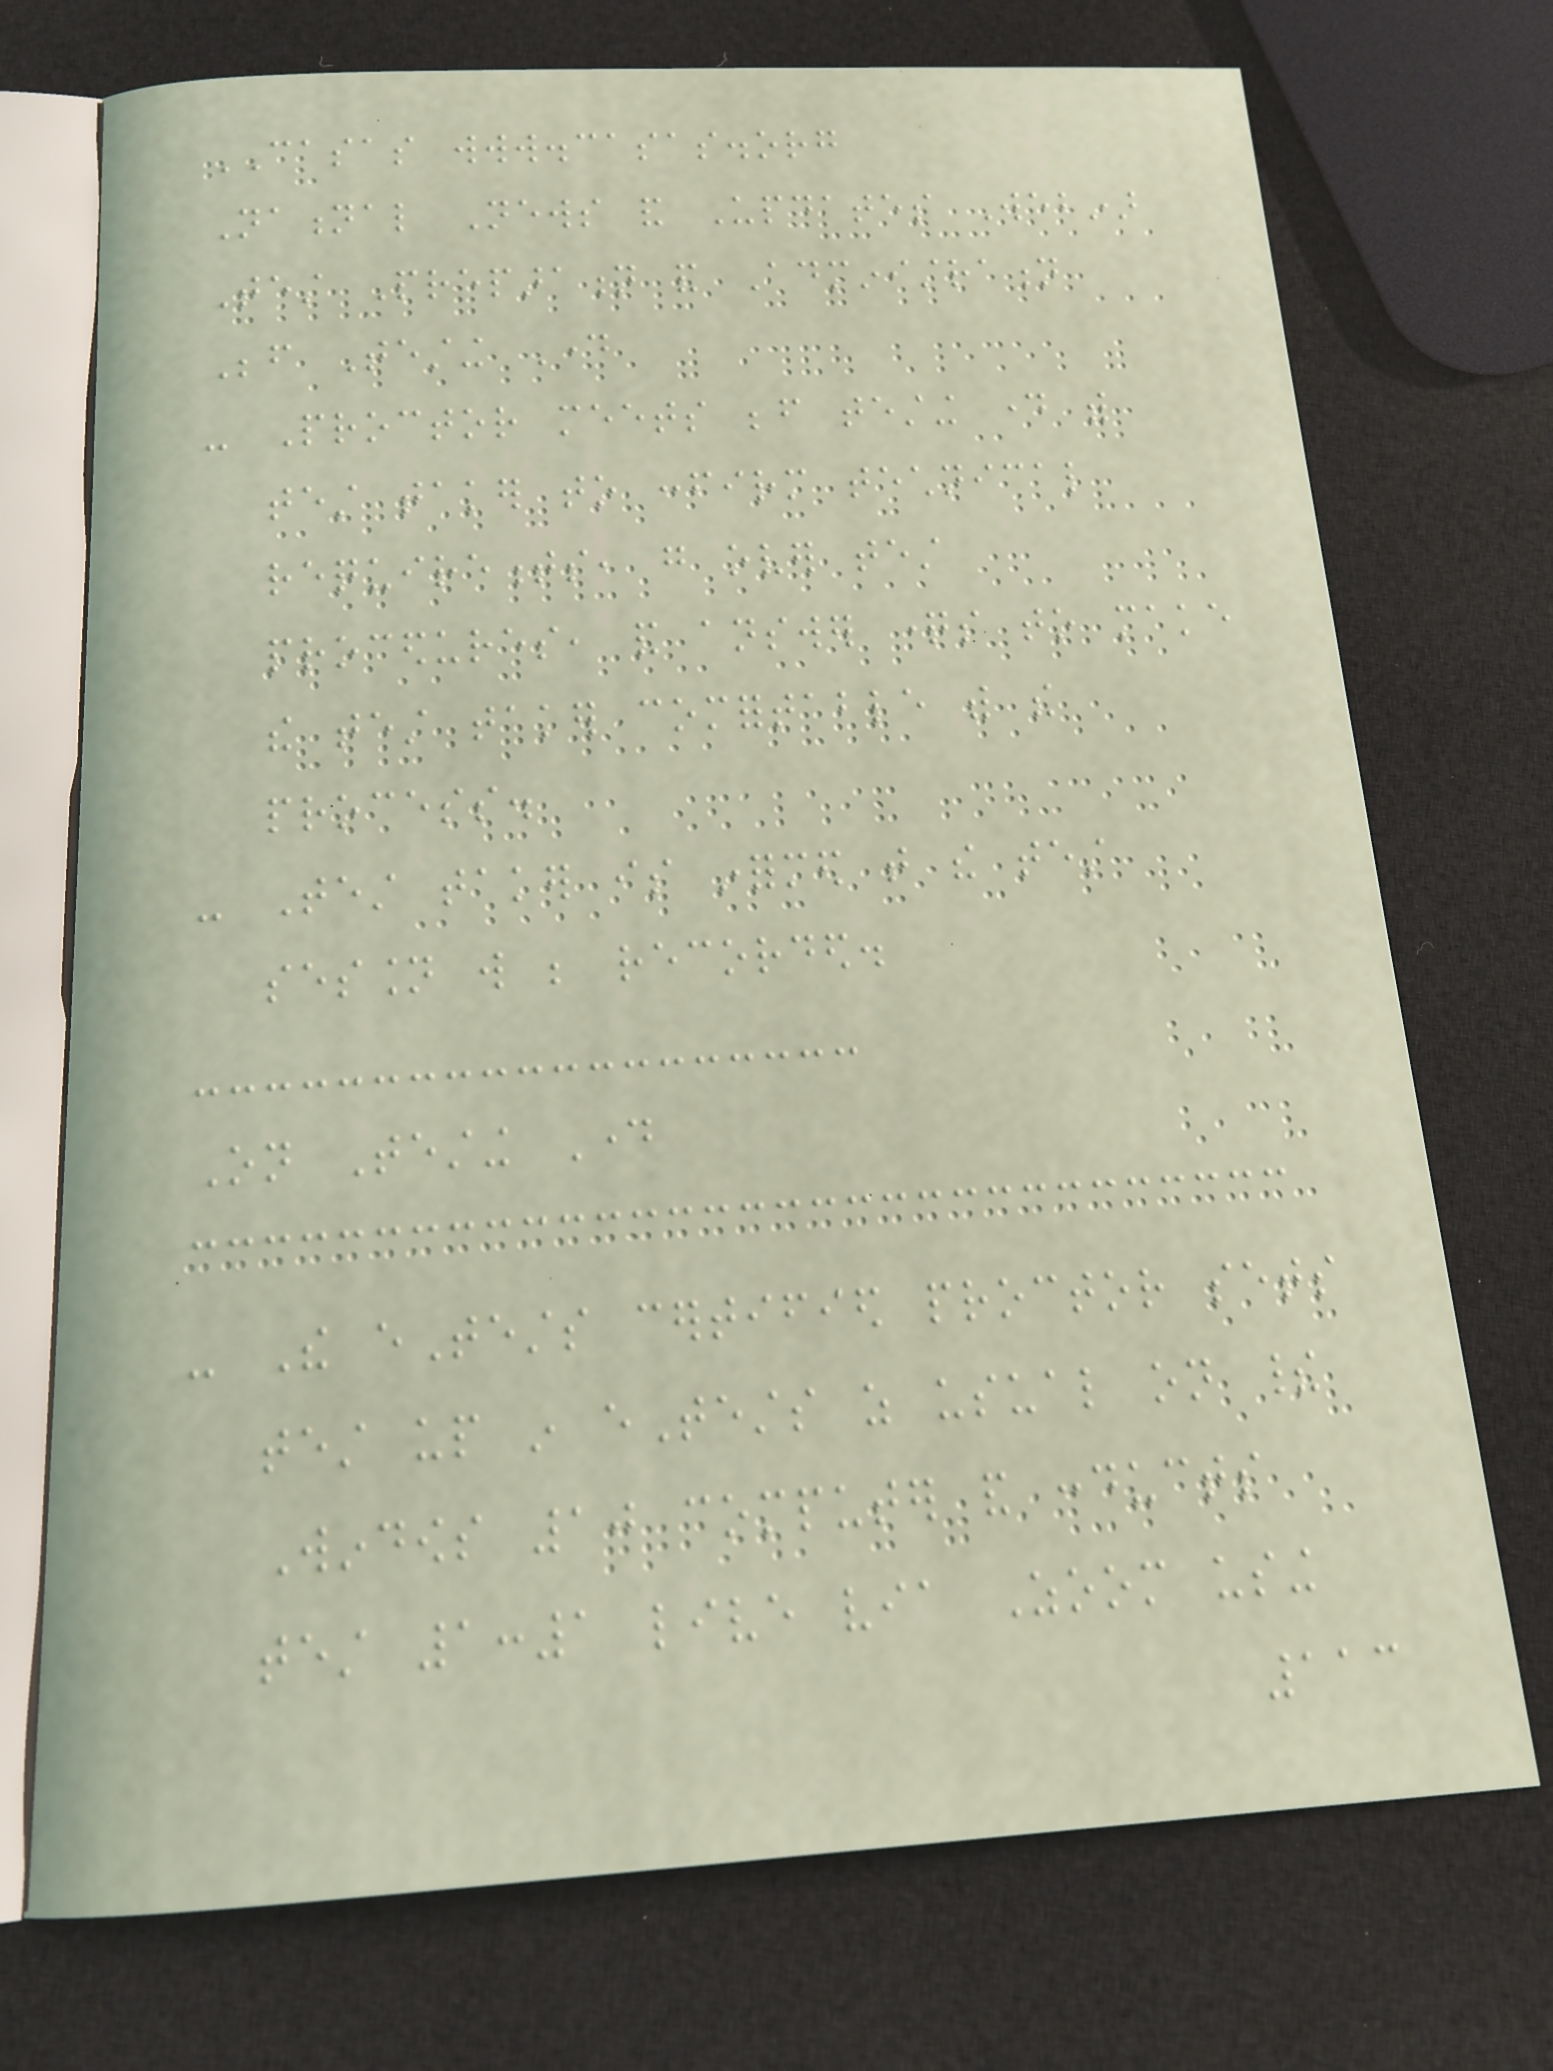CASAS www.casas.org
National News and Updates Webinar
Test Preparation and Administration
Before Testing Day
- Proctor meets before testing day with
test taker to confirm technical
requirements, go over test
procedures, and answer questions to make
the test taker comfortable with the
process.
- Test taker is informed that the test
session will be recorded.
On Testing Day
- The eTests certified proctor sets
test up in eTests as usual on their
Windows 10 computer and conducts
test 1:1 live via Zoom using
113
